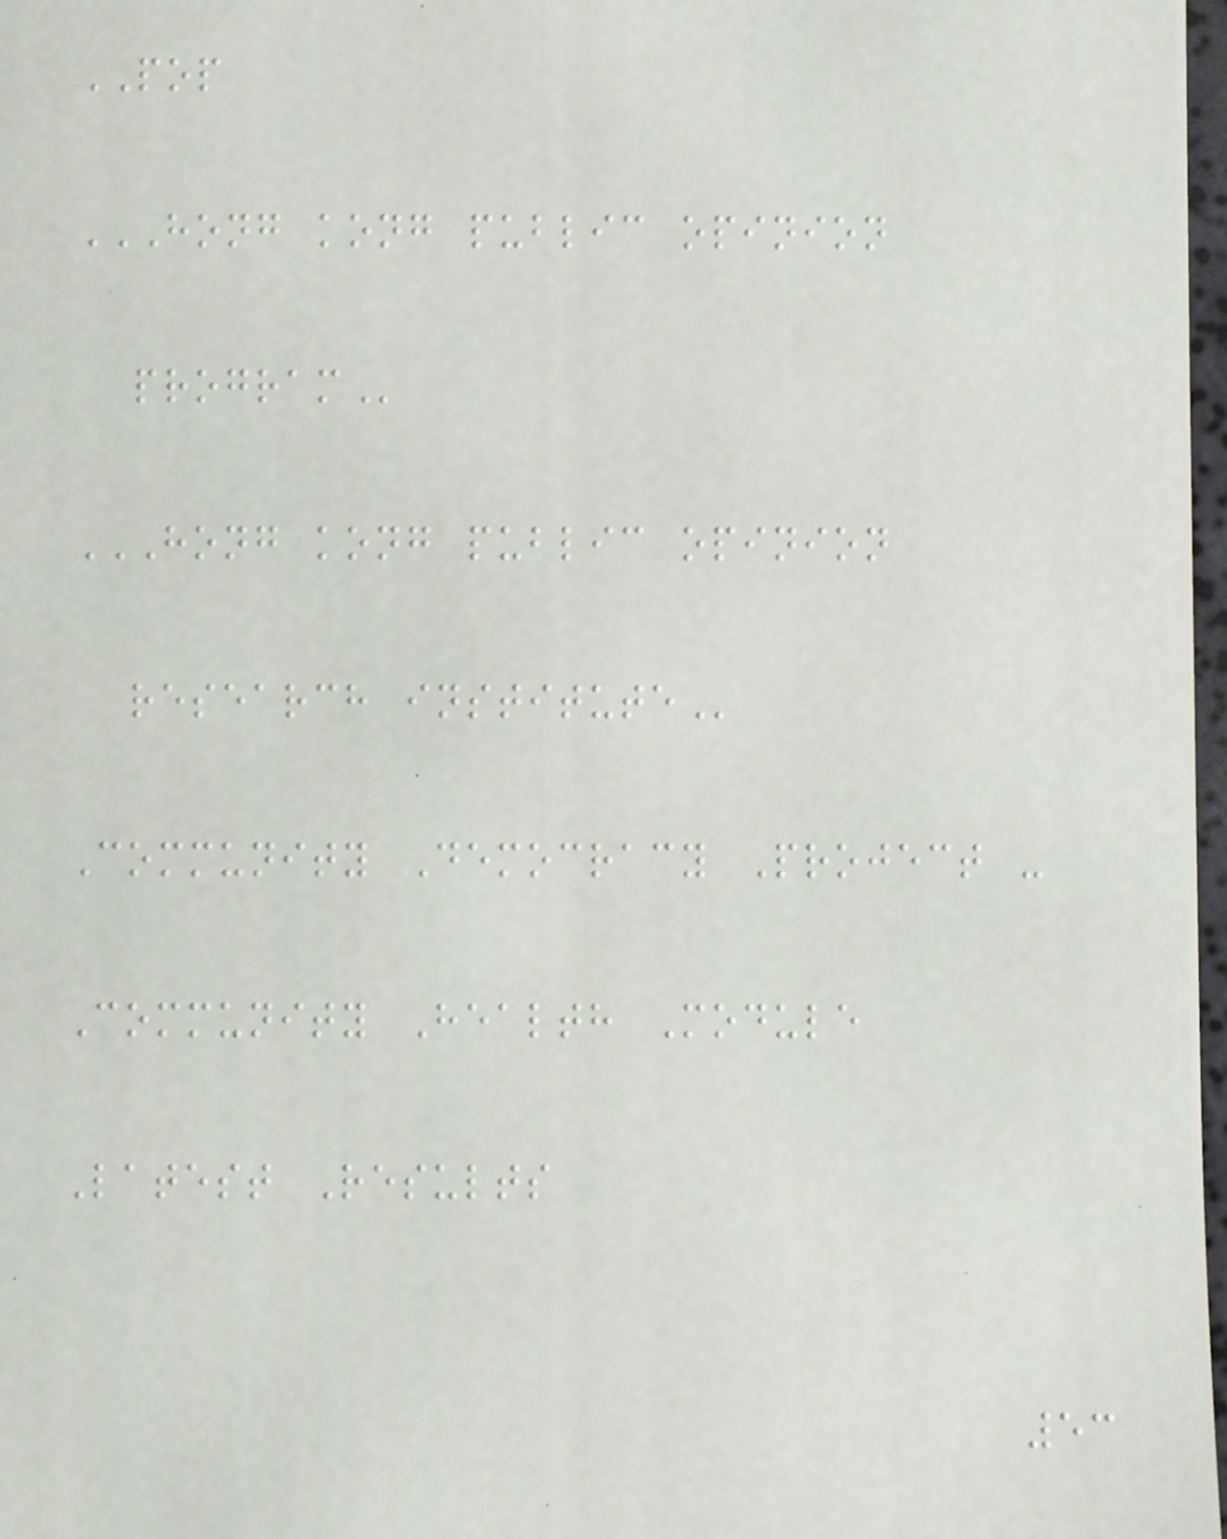POP
HONG KONG PUBLIC OPINION
PROGRAM
HONG KONG PUBLIC OPINION
RESEARCH INSTITUTE
Community Democracy Project -
Community Health Module
Latest Results
53
